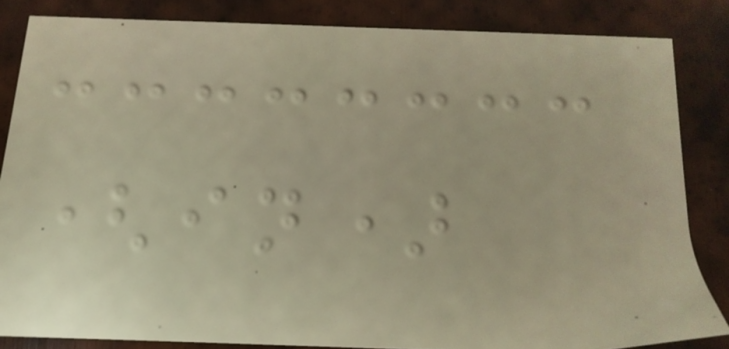(in)
